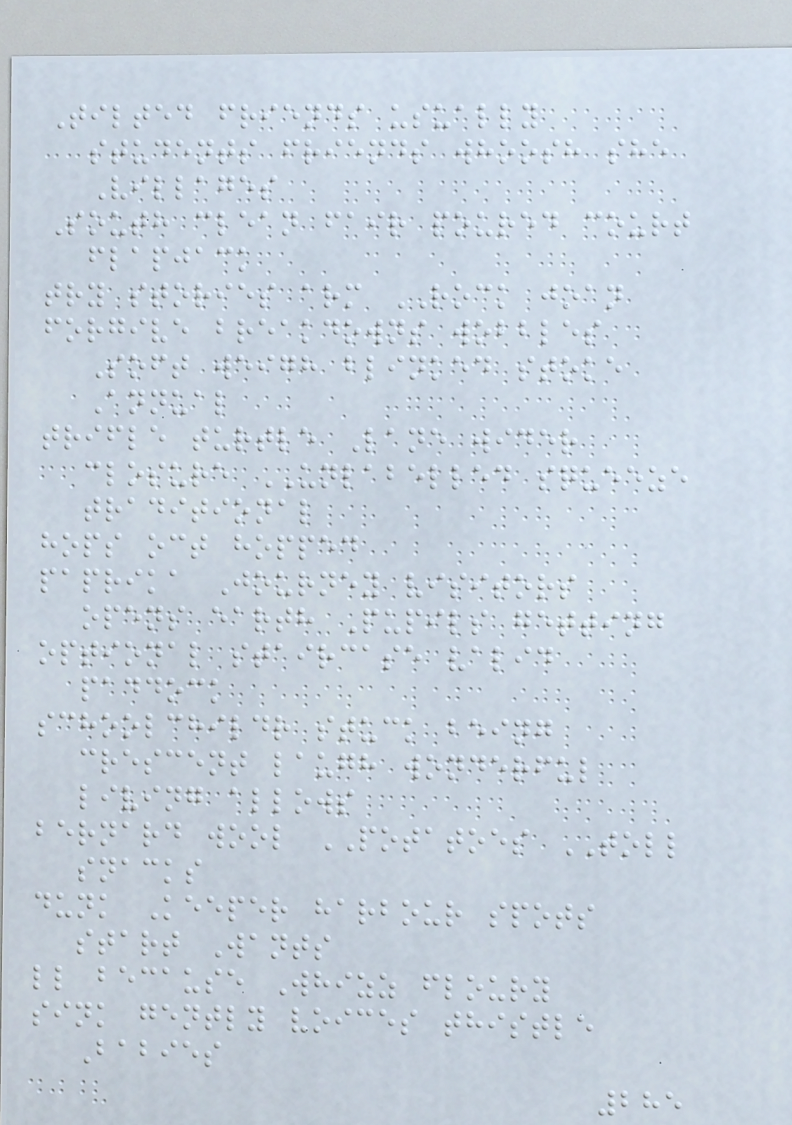Tilted friends usually
students friends whoosh she
Villages
South clean fair poured court
flapjack
try stories arm ROCK joan
forgive breakdowns wobbles
Soft weigh blinked stoke
Annual
trifle turtle Lane wider
closure UNLABELLED squeeze
traditional
hops oct hopped
paprika Journey visitors
opens earth Pupils getting
optional staircase valid
paddock
schoolchildr stuck being
crescent laugh wonderful
living allows
bernard wool POTATOES TOLL
snacks
dunk Keeper harbour spots
start Wants
ll because Whizz floury
sink gently voices thistle
Babies
285
